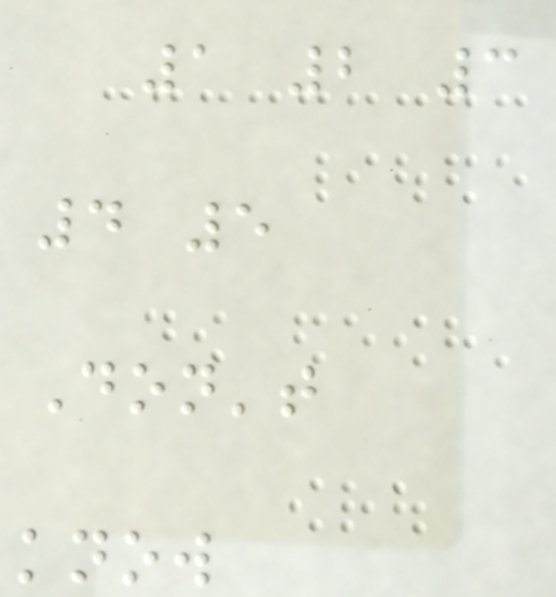1 2 3
4 5
Don't
know
